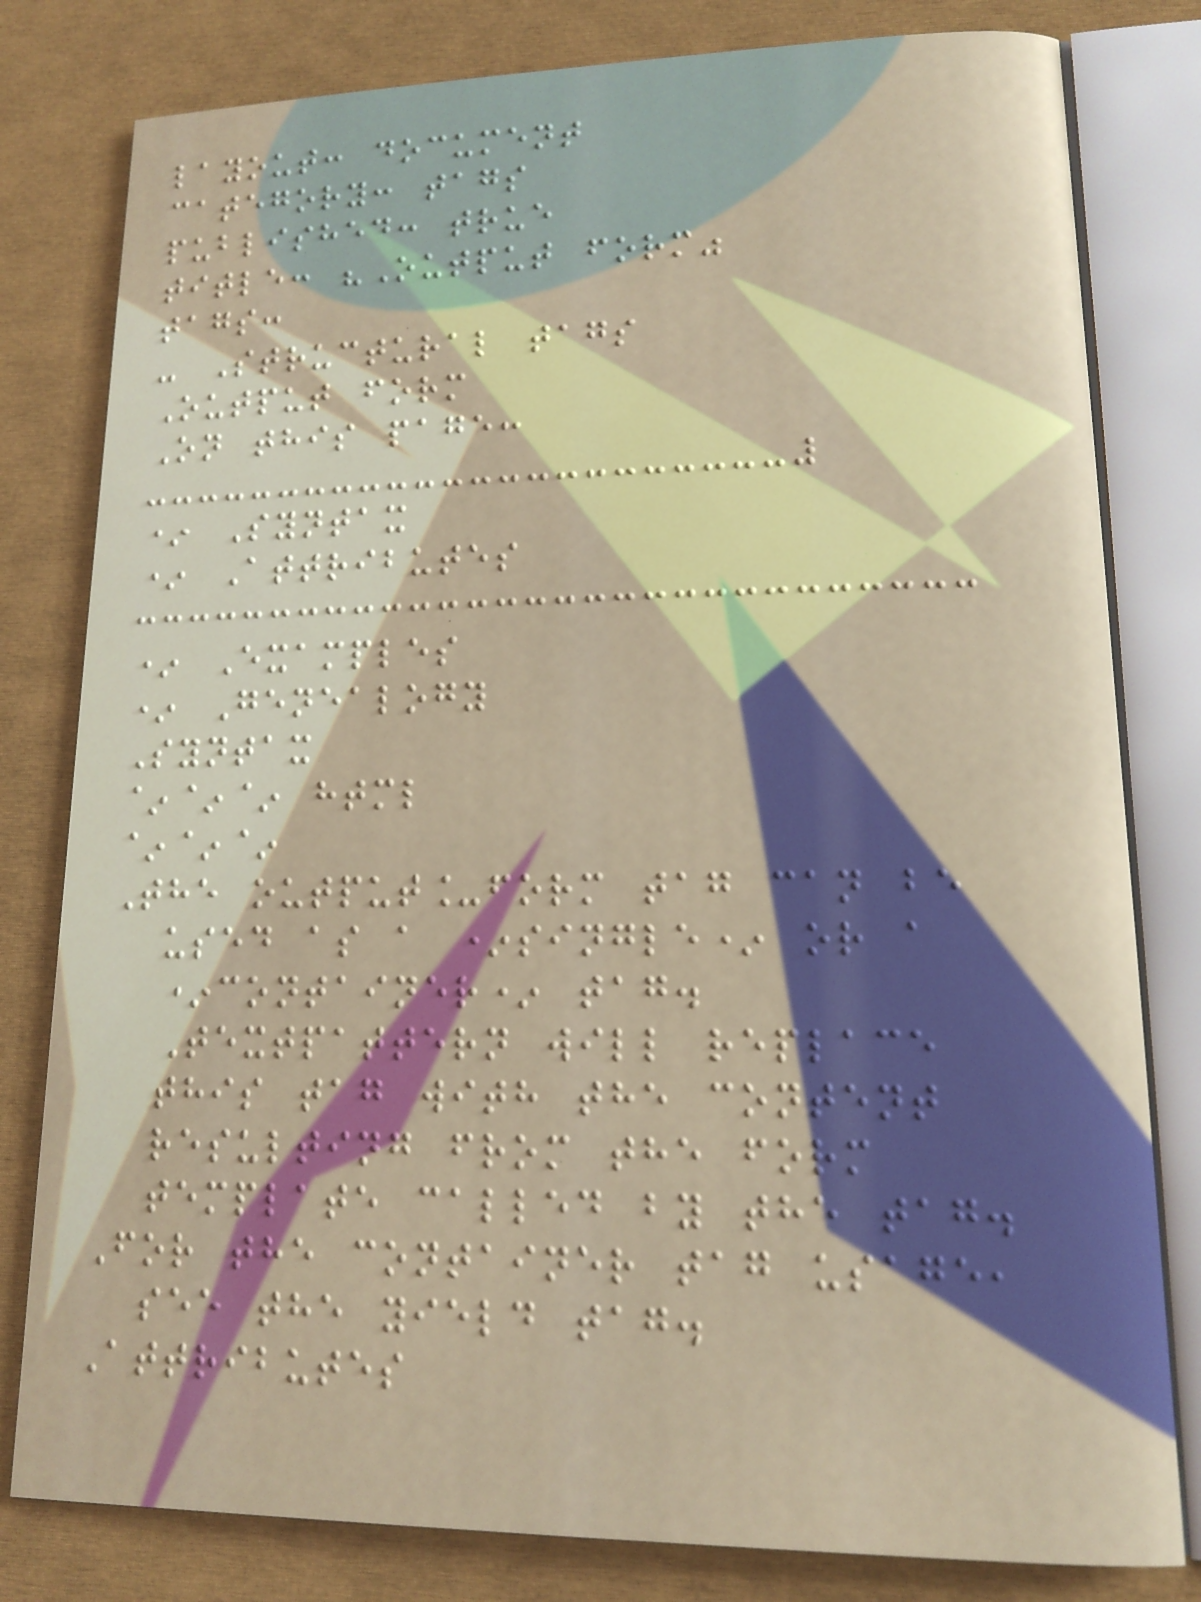layout: document
category: tags
published: true
title: "Output form"
tags:
- Structural tags
Output form
On this page:
* Syntax
* Attributes
* Examples
* Genealogy
Syntax
~~~ html
~~~
The output_form tag can be
used as a *single* or a
*container* tag.
Textpattern will replace
this tag with the content
resulting from the form
template called by the tag.
For the container tag usage,
see the yield tag.
Attributes
